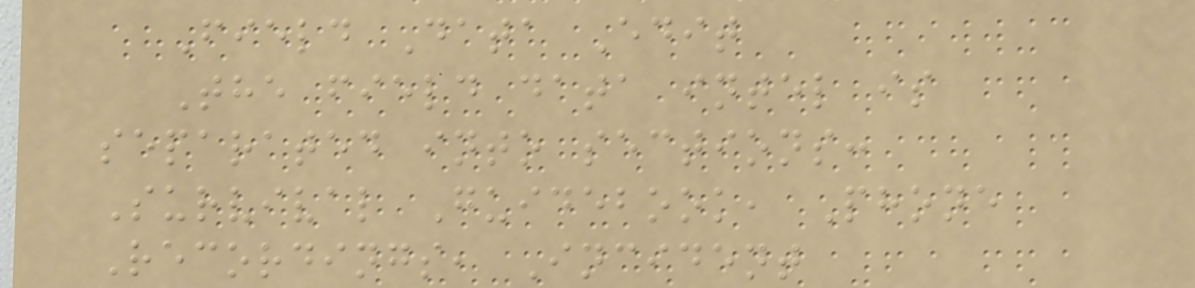Field Data Edit
The field data intel is
separated into sections:
Survival Guidebook, Phone
Recordings, Incident
